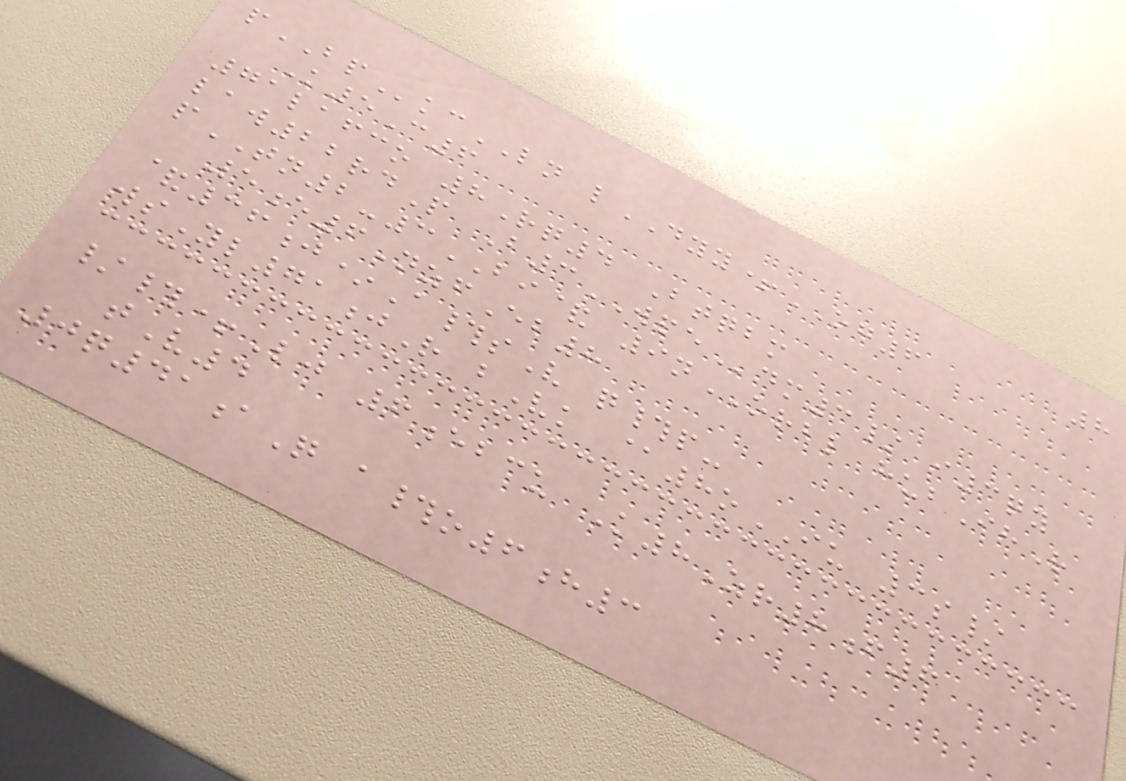8
pBPkcLN lDYY+OG6
K5C6
71lafco 8Rq4 Btqbm
law22rdP B3WPEdm3/ i3qy
pTN2-3BI& 9nORBL hubIhR
5e6NzfEb8
&36j*A#sV q#p-
wsYl71jR bVk @8oIU 3s/
/#+Lj 6ebcu K8Zr8f6
tV4
0q41aQ a#o6h3
